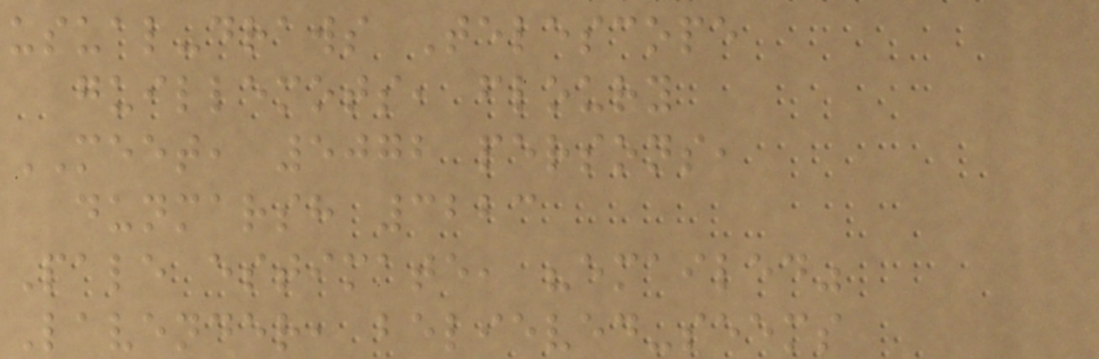usual-draws Telescope
guillemots, floury
MEET, 5072 persons,
dunmarsh 3223
Pale estimate, "emailed"
Lavender, believed-seems
